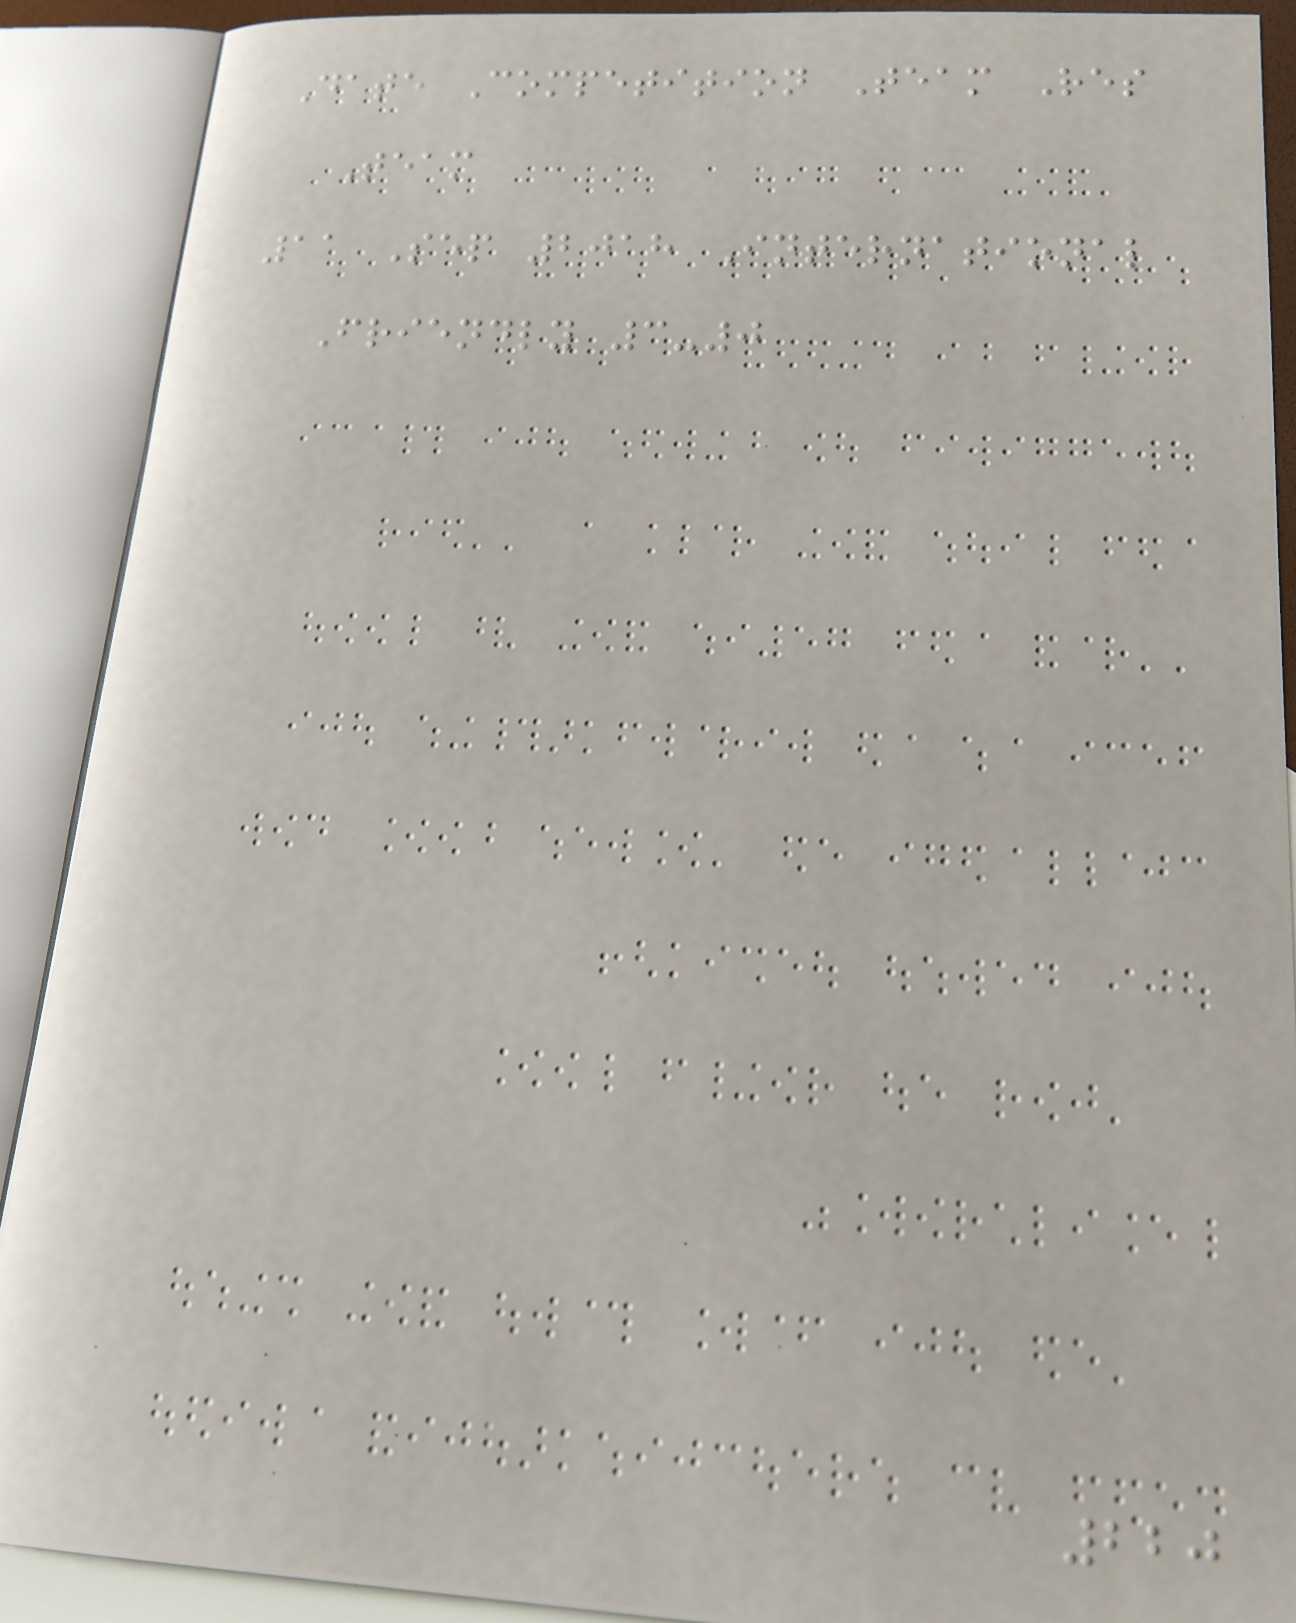Date Competition Team Res
Team
11 Sep 2018 International
Friendly 3-0
220
